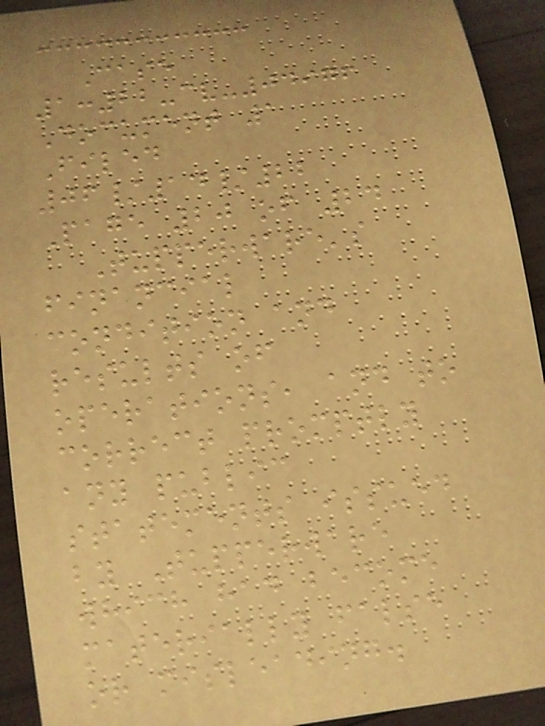Case
1:22-cv-04976
Document 1
Filed
06/14/22
Page 20 of 24
Tupperware's
financial
condition and
results of
operations, and to
correct promptly
any public
statements issued
by Tupperware
which had become
materially false
or misleading.
